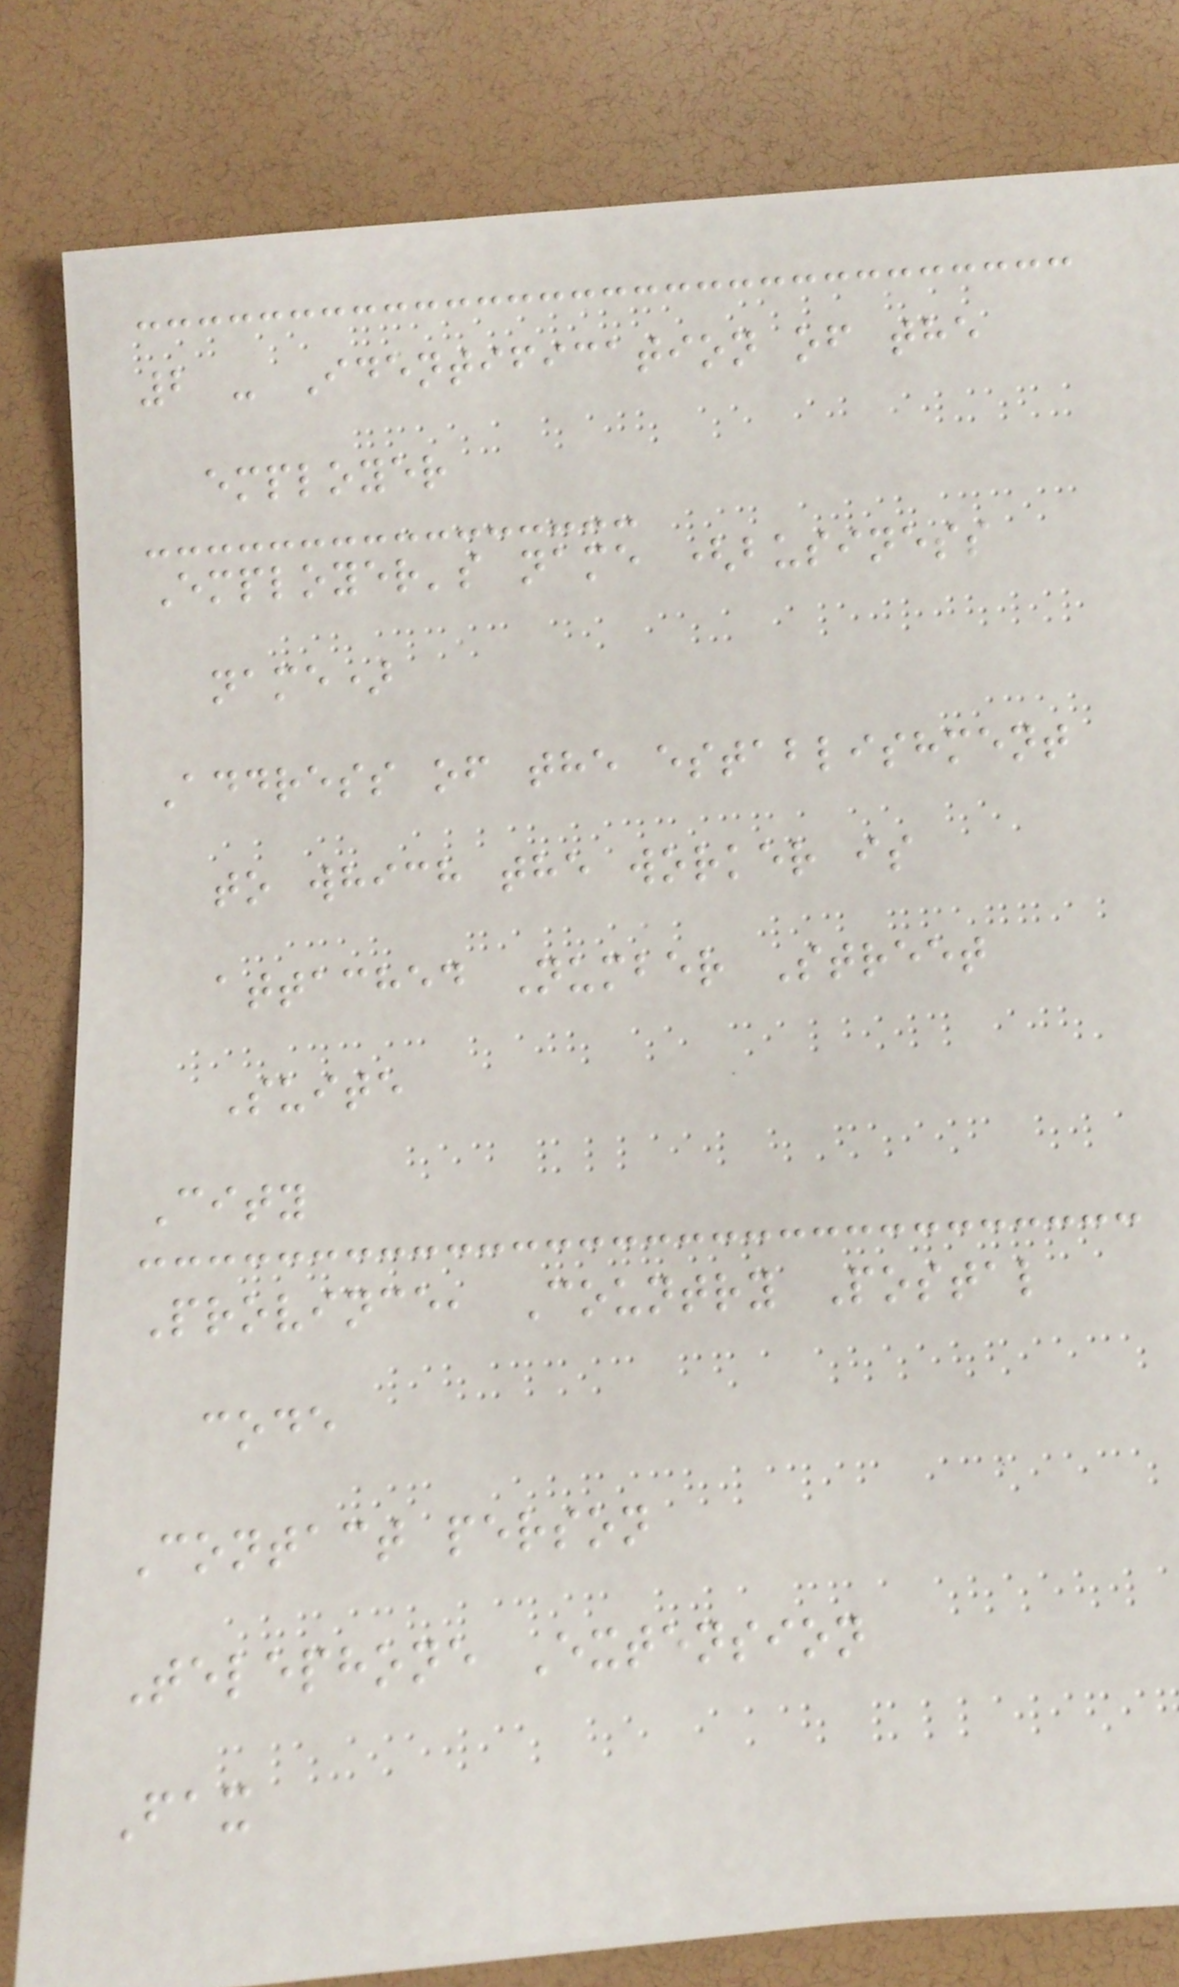2 - Identification of the
employer
Employer's name (business
name)
Address of the establishment
to which the worker is
attached Number Street
Suite
City
Province, Country Postal
code
Contact person
Telephone Extension
Fax
